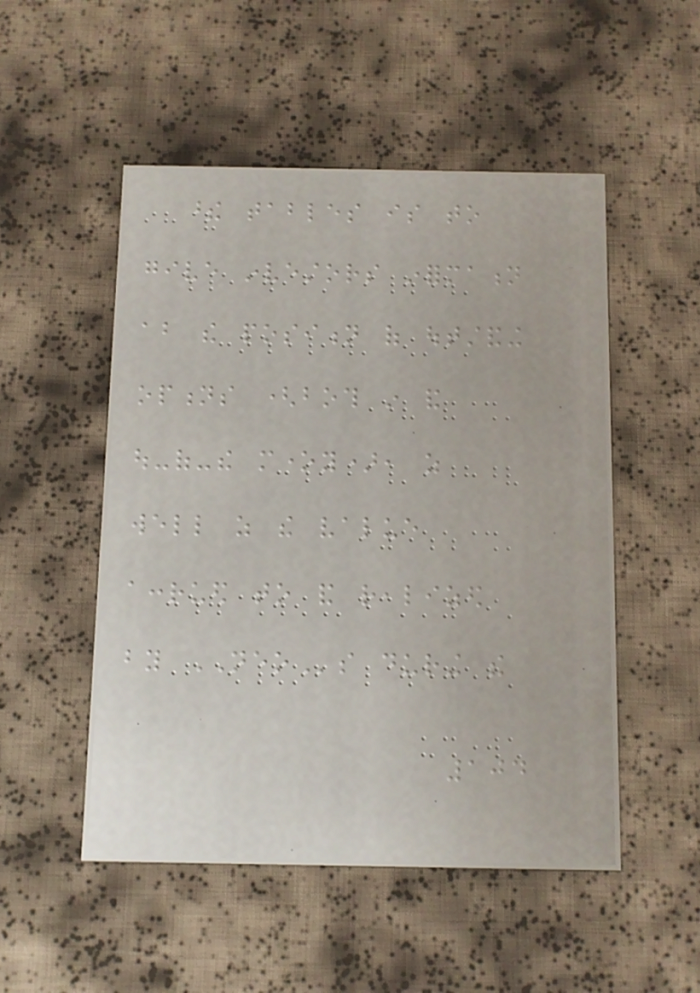these tables is to
give investors information
about the position of outstanding
options (both in and
out-of-the money), as
well as the value
accrued to and realized
by NEOs during the
104
